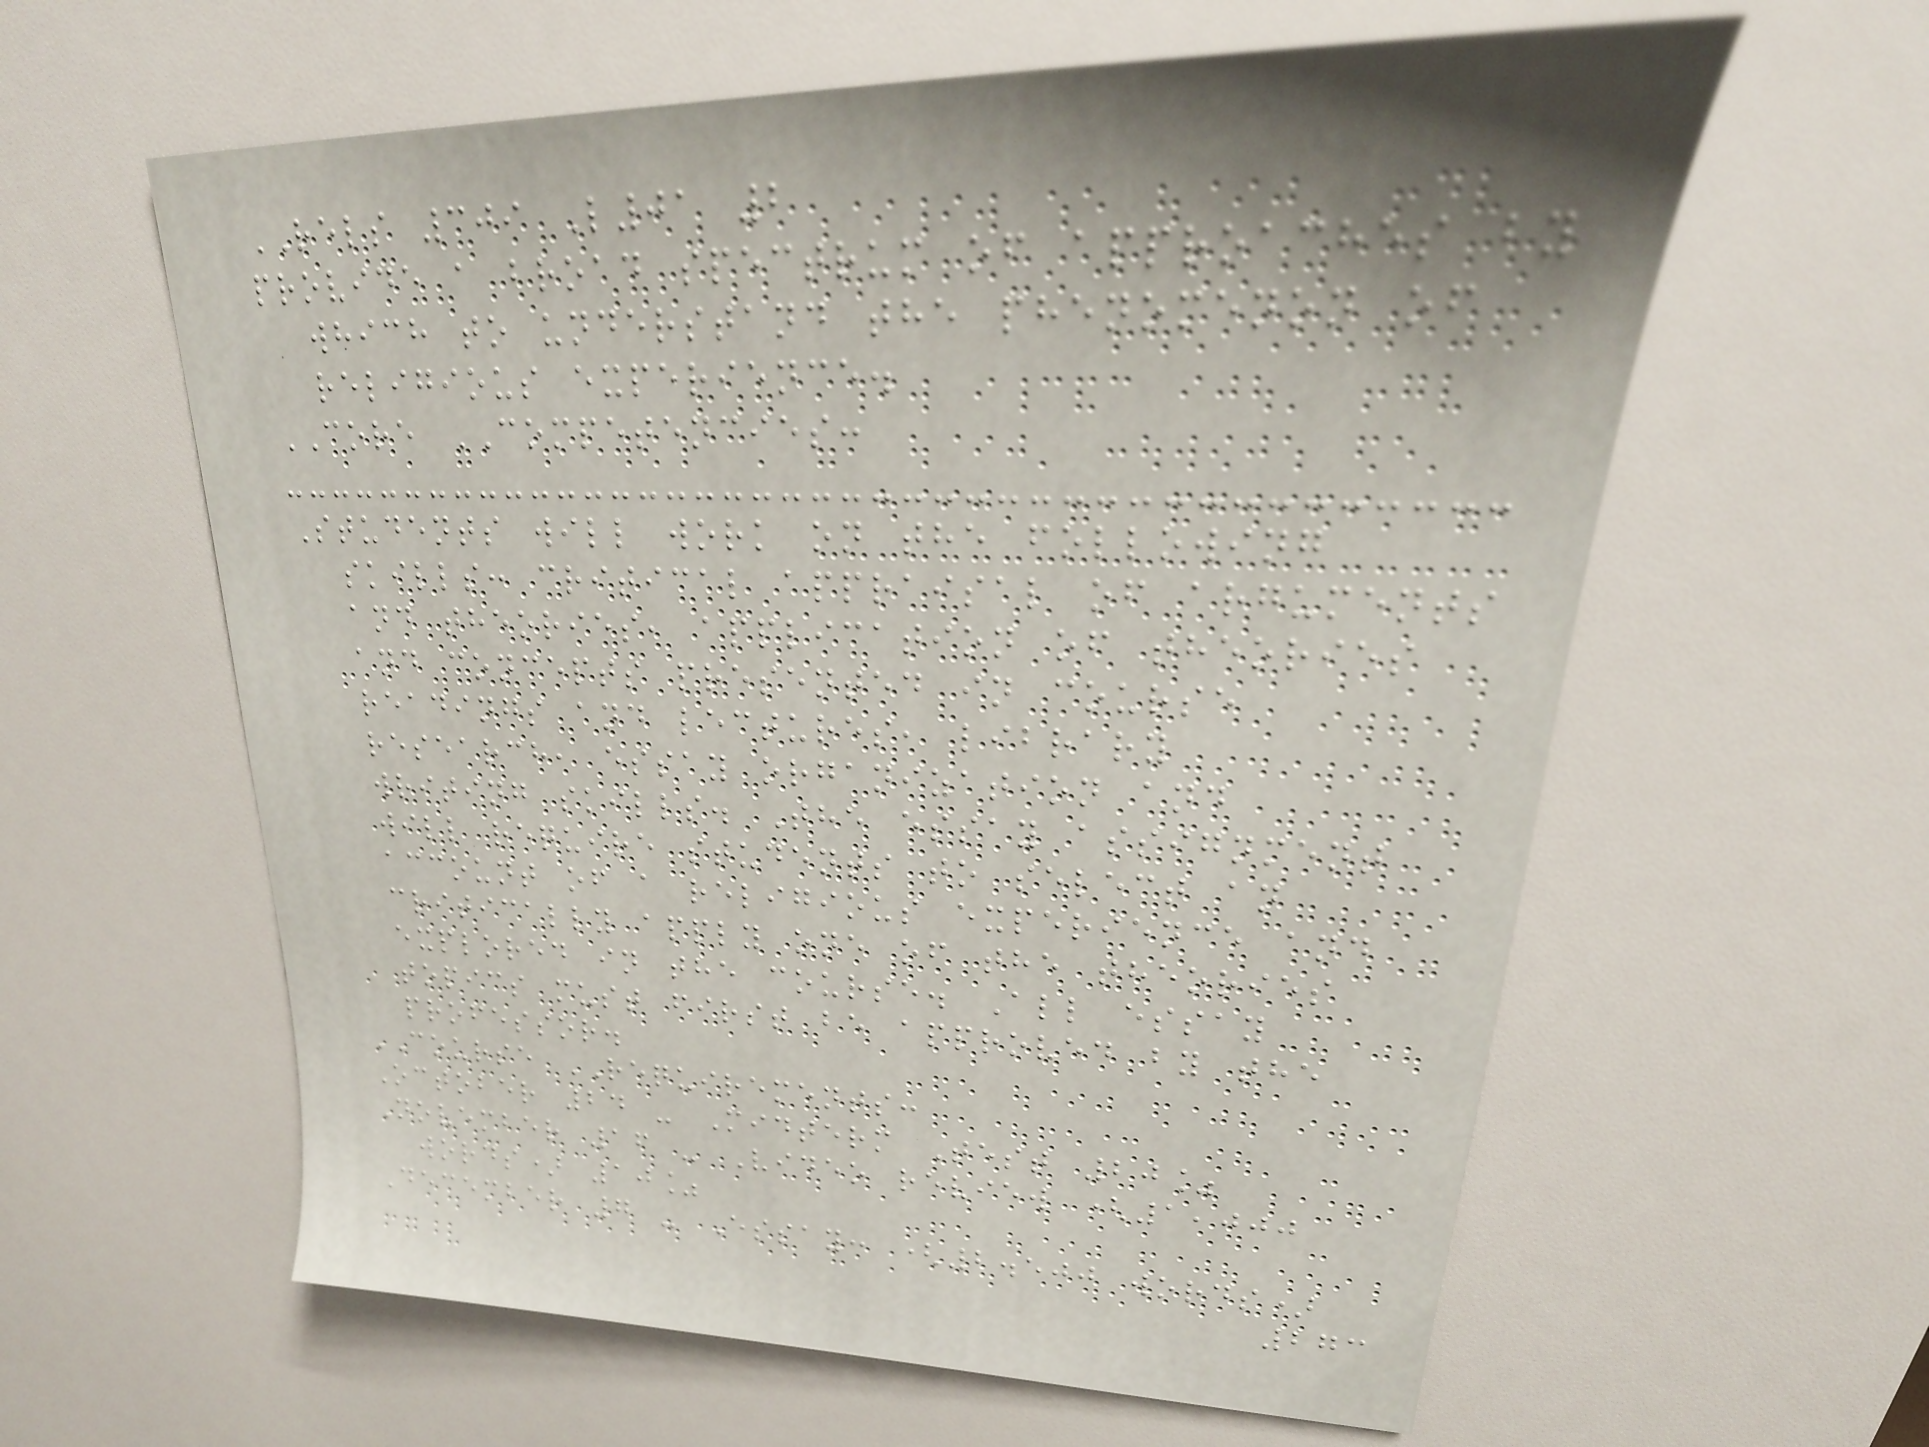RELS 309 L01 2
provide a broad spectrum of approaches by
which to understand the phenomenon of
religious experience.
CORE COMPETENCIES:
Students will work on the following
skills: critical appraisal of arguments
and theories, application of theories
and concepts presented in course
readings and lectures, library
research, essay organization and
writing skills. The essay assignment
will require students to select an
account of a religious experience and
critically apply one of the theories
explored in the course. All essay
topics must first be approved by the
professor.
COURSE REQUIREMENTS:
October 24 - Midterm Test 20%
November 16 - Video review (1,000
words) 10%
December 7 - Essay: (2.500 words)
273
